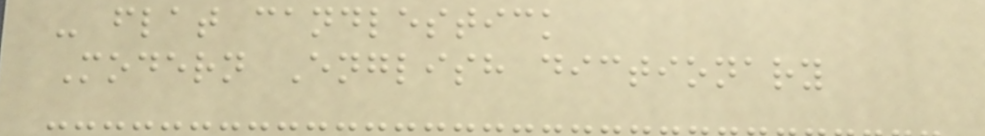- flat candlestick
Modern English dictionary
